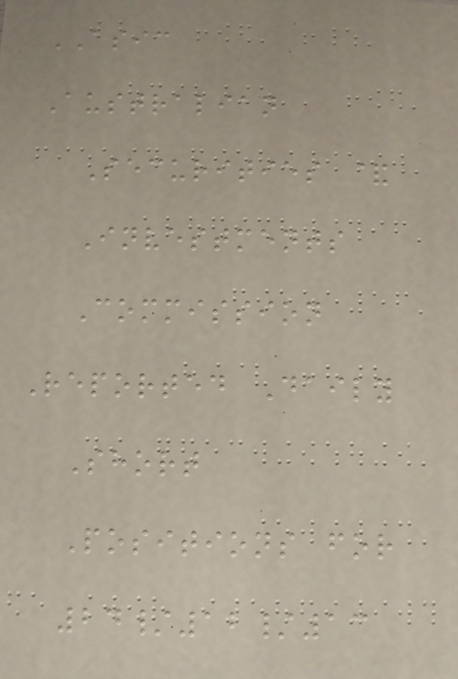ASIC
Australian
Securities &
Investments
Commission
Reported Daily
Short
Positions for
24/12/13
